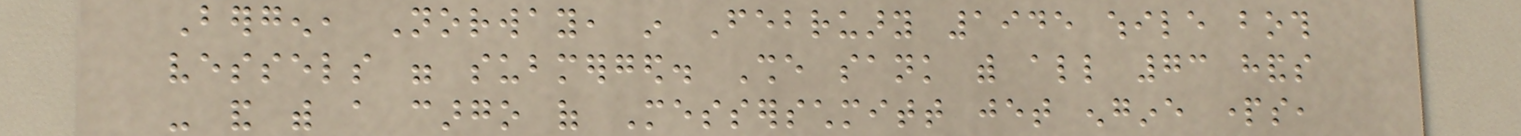Bergen, Norway, in February 1945 while both
vessels were submerged. She sank with all 73 hands
- and with a cargo of Messerschmitt jet engine parts,
